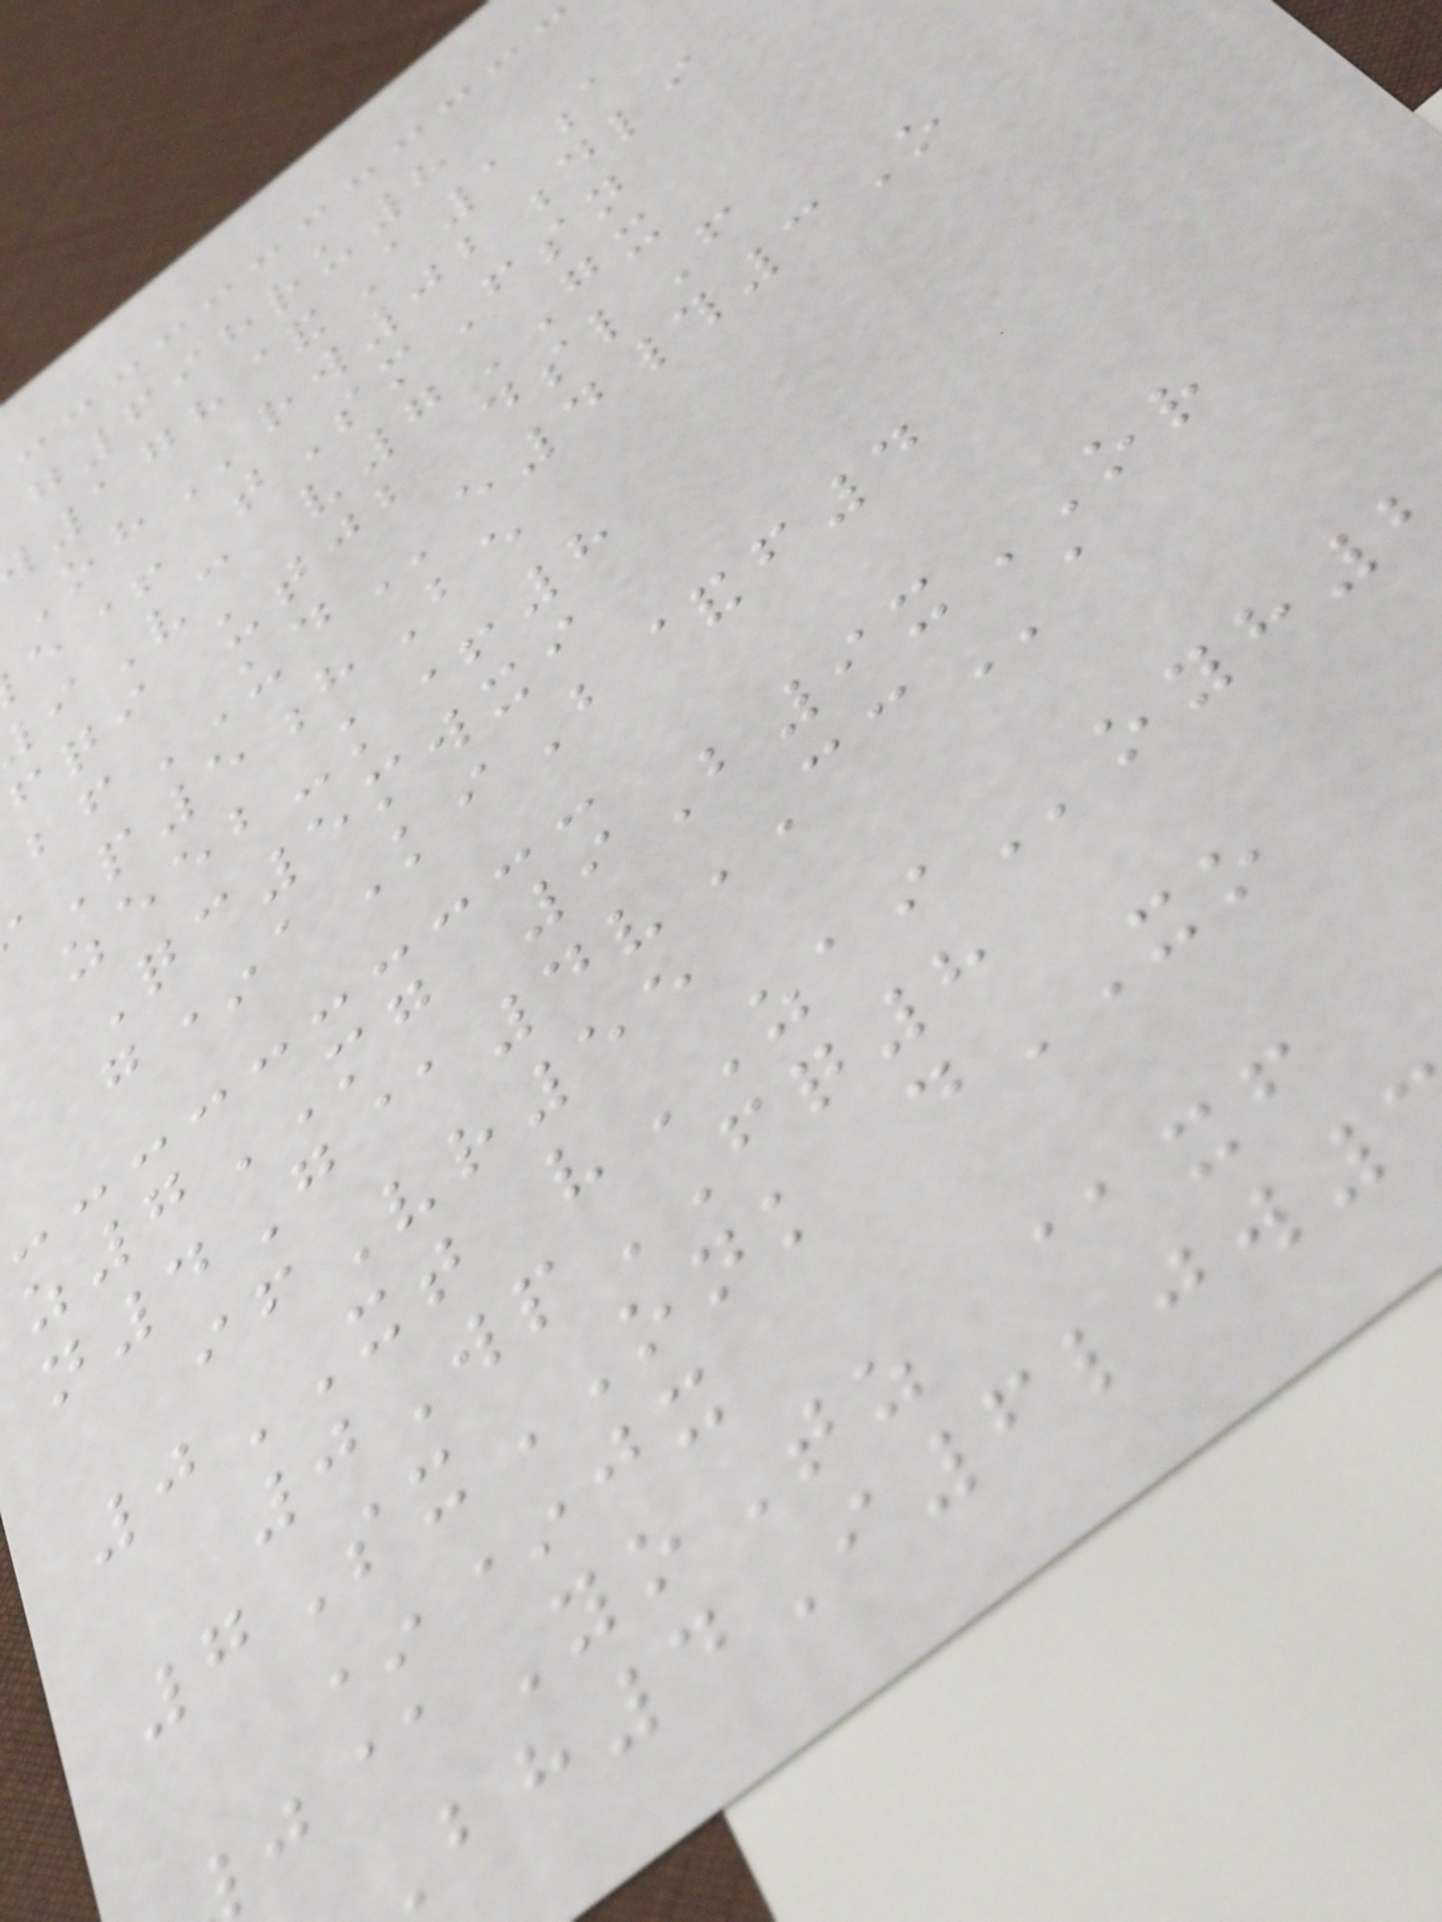g698ru8
178&A1a
rw02dli
e+ tSmFsn
Vc v7GX
fqi utjb dslF
bfUDe4#3O
P5hBe
zeeb-k+8
Qc5mwxi
g*aKiB&f4
z7MG 9B9xOR
n4G@4vCCa
ifVr55
0XT vZAIoyh
0WpFQ8
7SxONK dXO
**jx
@YoTz @xf
